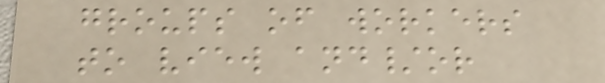groups of workers
to view and/or
